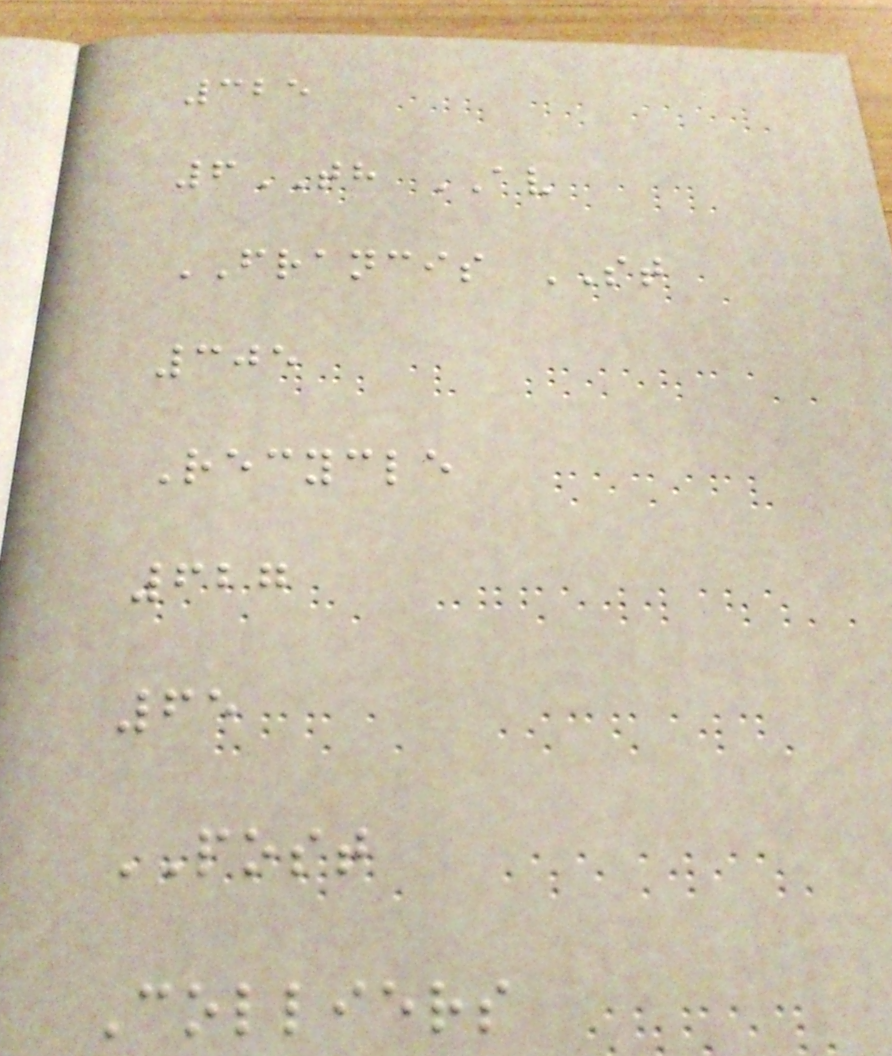325
6TH AV
FRANCIS ST
305
Recycle
627
65
POST
Colliers
